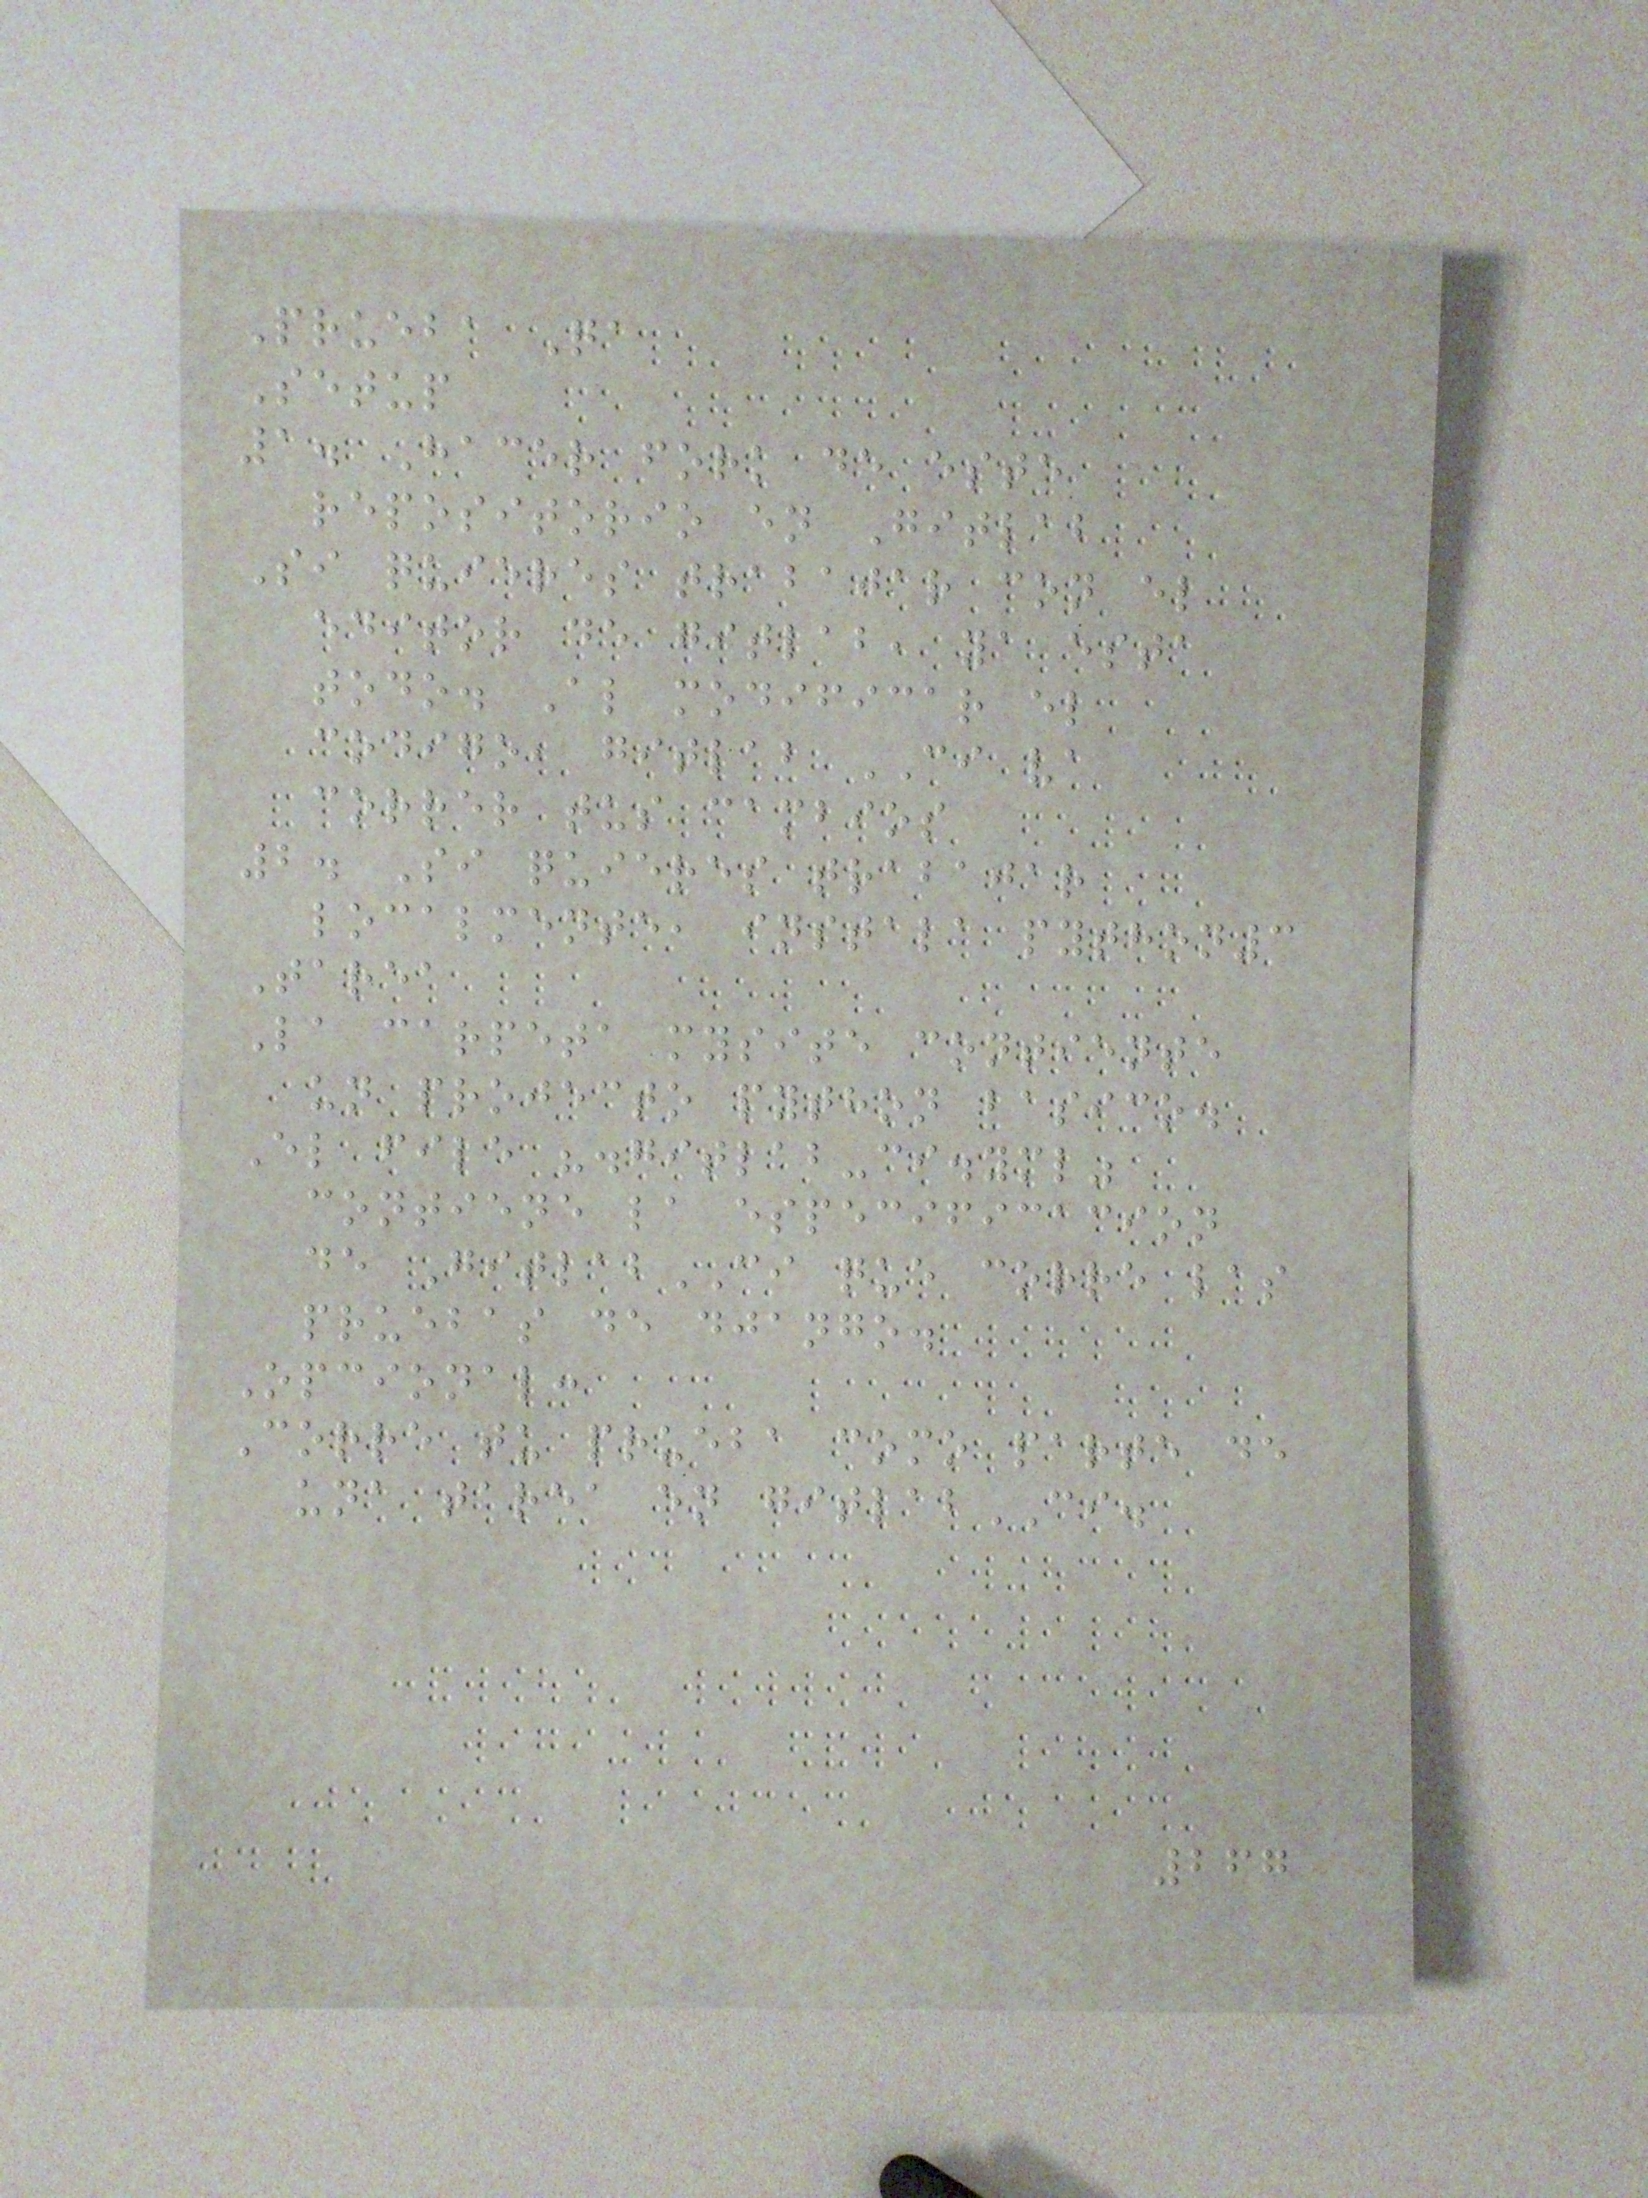Prueba Qa
Setup
1. Hacer fork de este
repositorio en Gitlab
Si quieres trabajar con el
editor de gitlab, ya esta
todo. Al modificar el
codigo, gitlab CI va
correr tus cambios
2. Si quieres trabajar
localmente, instala python3
Tarea
La carpeta mysite contiente
un projecto python basico.
El file ".gitlab-ci.yml"
contiene la especificacion
de GitlabCI que corre las
pruebas de django.
Opcional:
Corre tu prueba como parte de
una tarea en gitlabCI.
267
